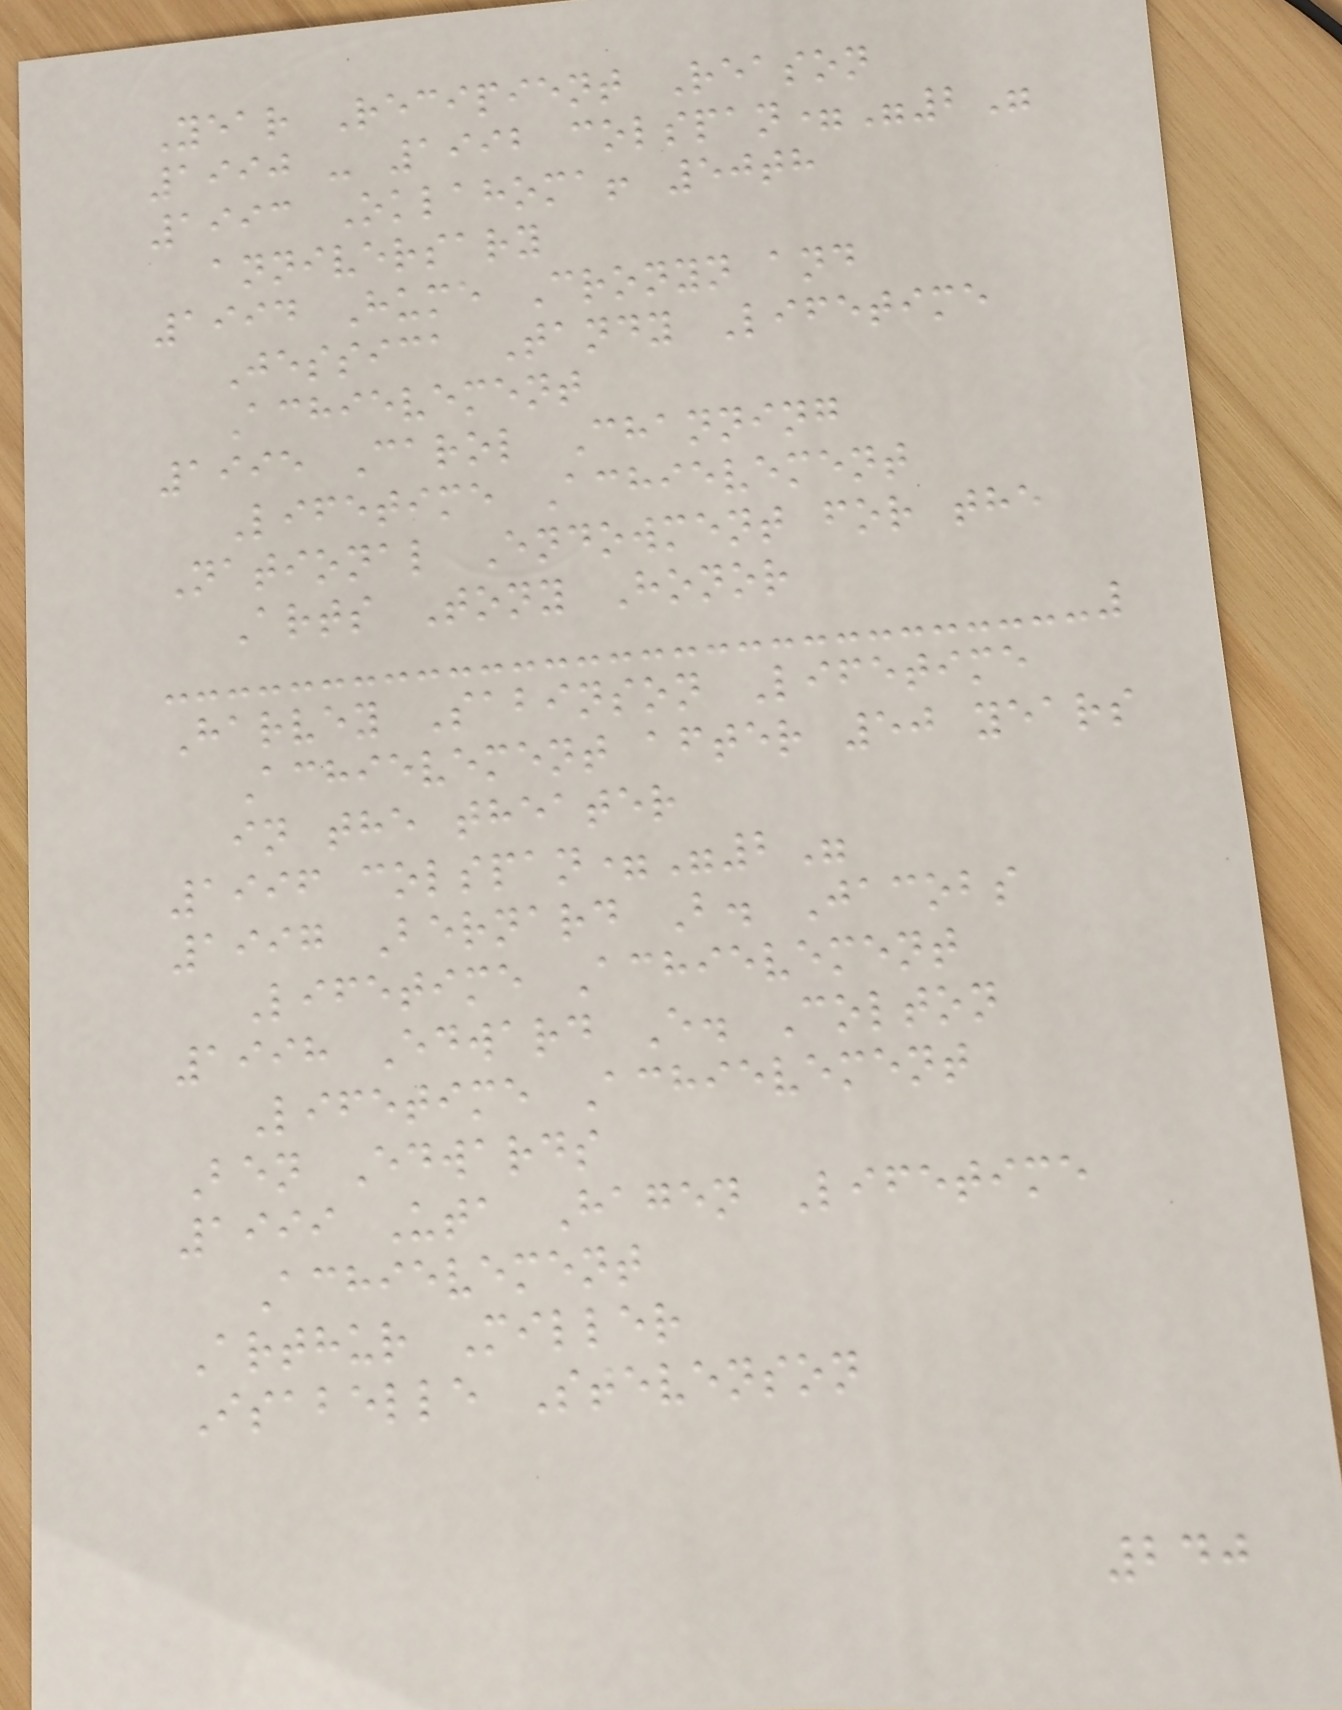Year Recipient Reason
1990 - 1992 colspan="2"
1993 Oklahoma! 50th
anniversary
1994 Hume Cronyn and
Jessica Tandy Lifetime
Achievement
1995 Carol Channing
Lifetime Achievement
National Endowment for the
Arts Tony Honor
Harvey Sabinson Lifetime
Achievement after 50 years
in the theater
1996 colspan="2"
1997 Bernard B. Jacobs
Lifetime Achievement
1998 Edward E. Colton
Lifetime Achievement
Ben Edwards
1999 Uta Hagen Lifetime
Achievement
Arthur Miller
Isabelle Stevenson
240
